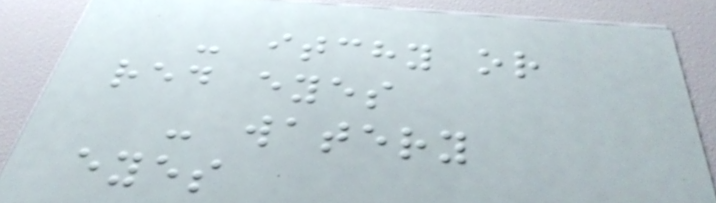- itchy or
red eyes
- watery
eyes
